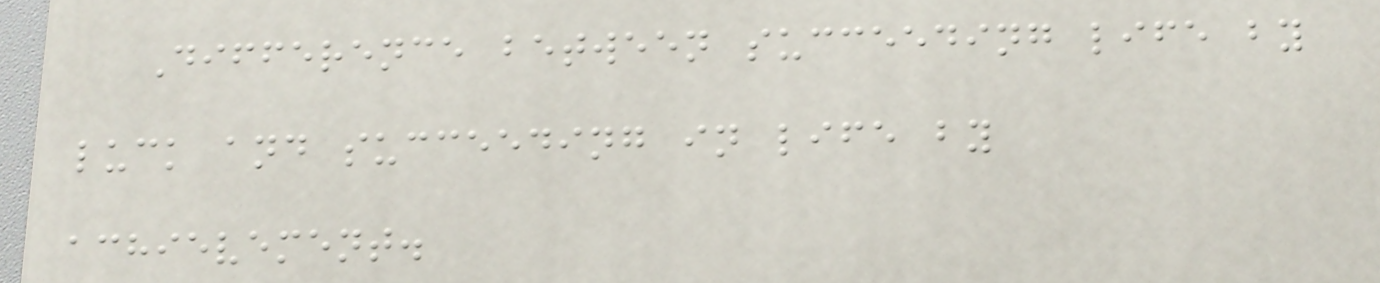Difference between succeeding life by
luck and succeeding in life by
achievement.
